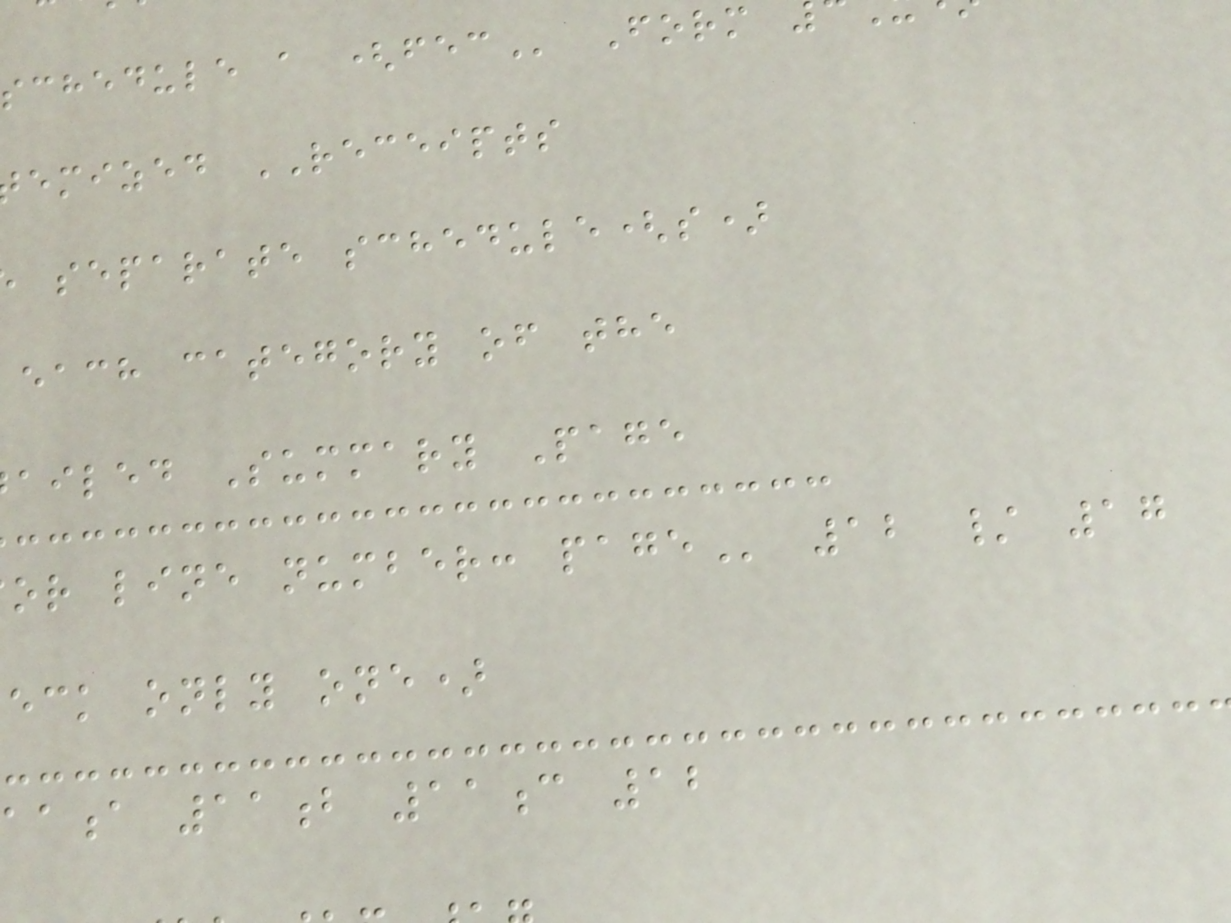schedule a
emized RECEIPTS
separate schedule(s)
each category of the
ailed Summary Page
or line number:
eck only one)
a 11b 11c 12
